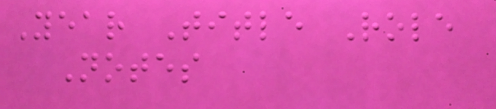Year Title Role
Notes
